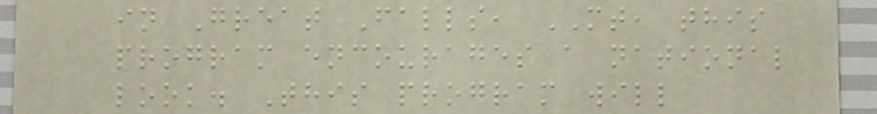in Great Falls, MT, this
program encourages a national
look. This program will
